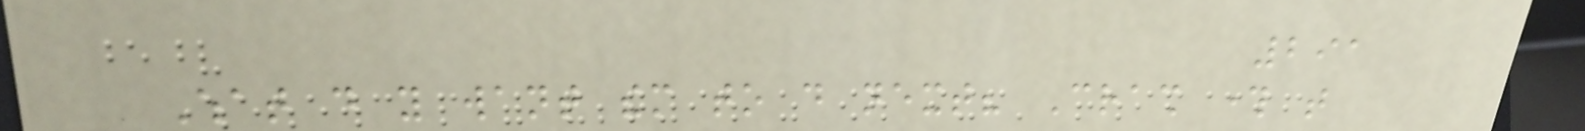291
What do you want them to do next? Crash through that
